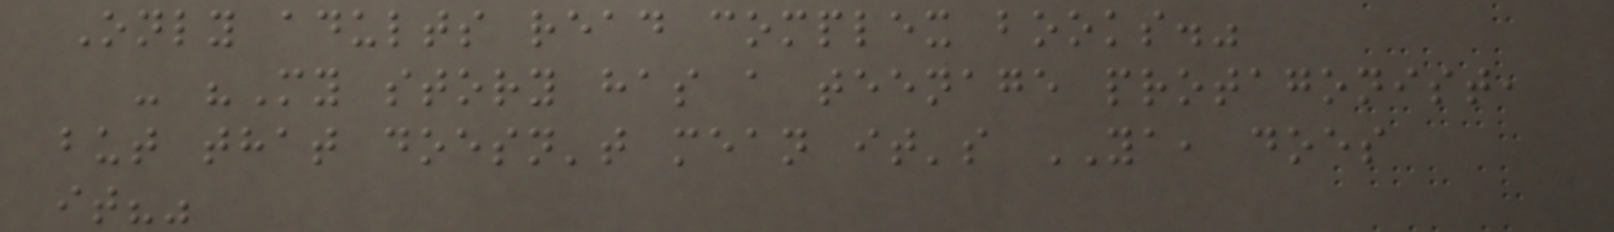Only adults read complex books."
- "My story has a teenage protagonist,
but that doesn't mean it's YA, does
it?"
